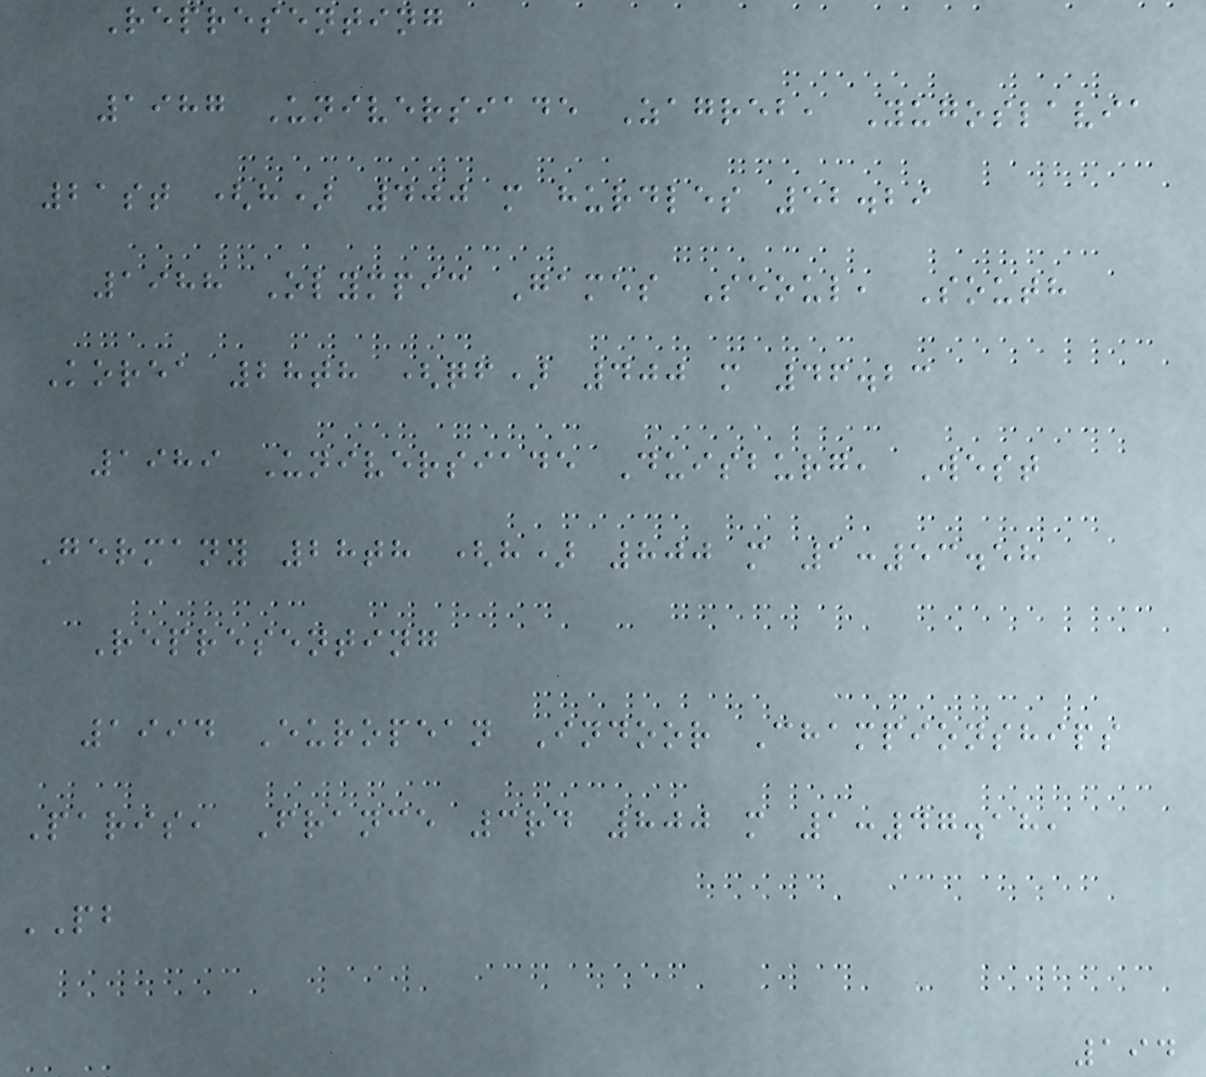Representing
1987 Universiade Zagreb, Yugoslavia
21st (h) 400 m hurdles 52.29
1988 Olympic Games Seoul, South
Korea 28th (qf) 400 m 46.23
1989 Universiade Duisburg, West
Germany 28th (h) 800 m 1:53.58
Representing
1994 European Indoor Championships
Paris, France 3rd 800 m 1:47.18,
PB
194
